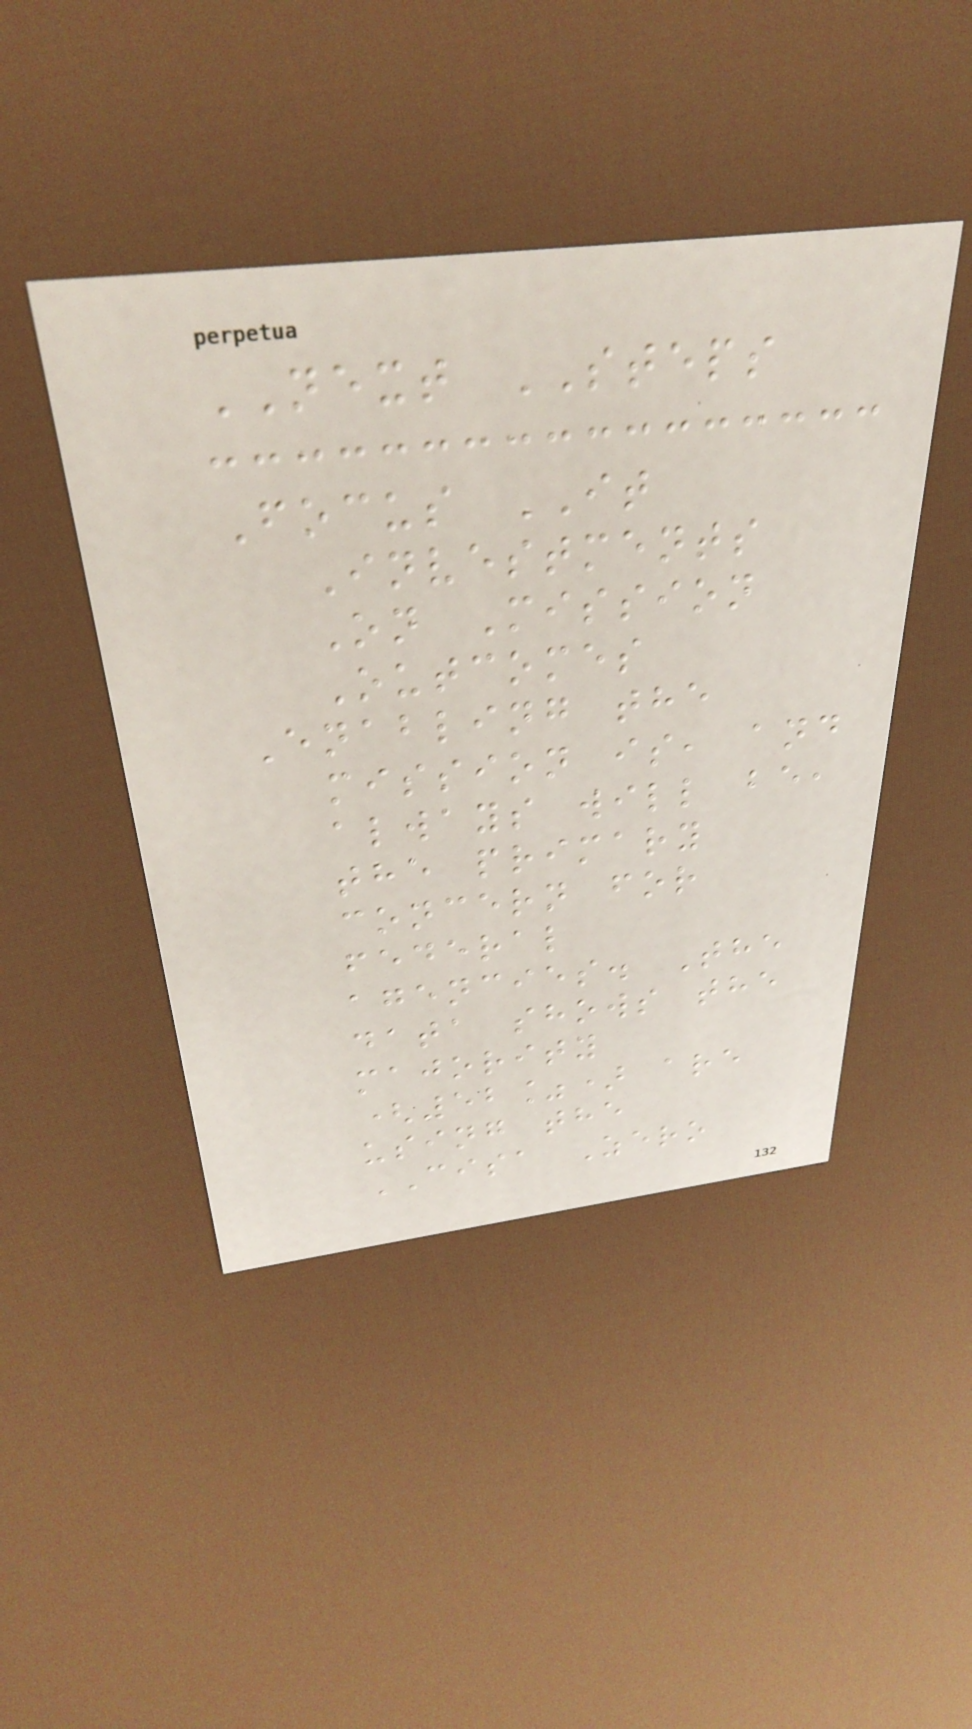NEXT STEPS
Focus IT
Investments
On Mission
Outcomes
Enabling the
mission is, and
always will be,
the primary
concern for
federal
agencies. The
data shows the
majority
(52%) are
using the
CISA Zero
